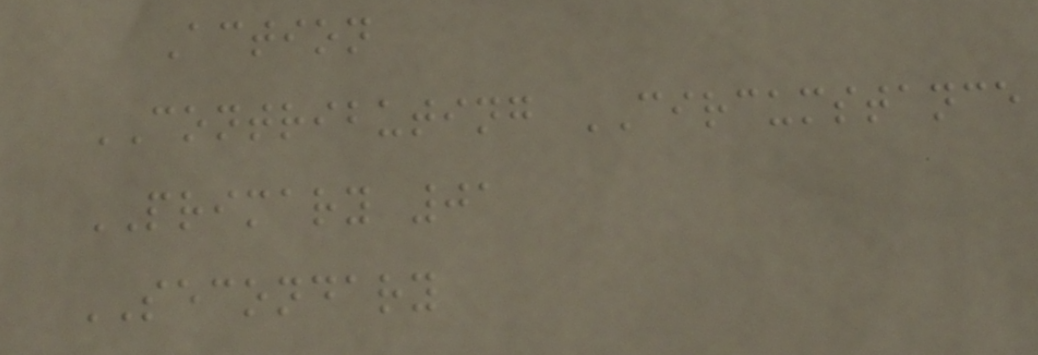Action
CONTRIBUTING CIRCUMSTANCE
PRIMARY 01
SECONDARY
